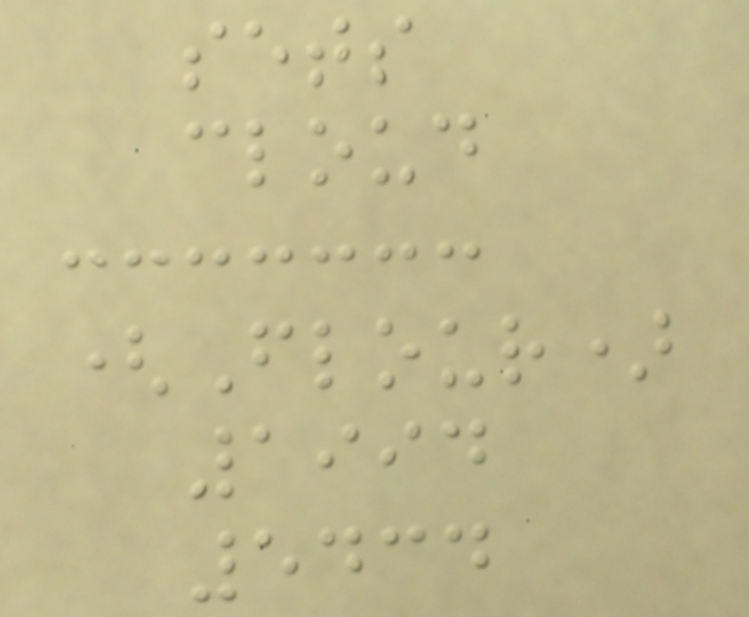sets
cloud
(Flour)
1994
5434
